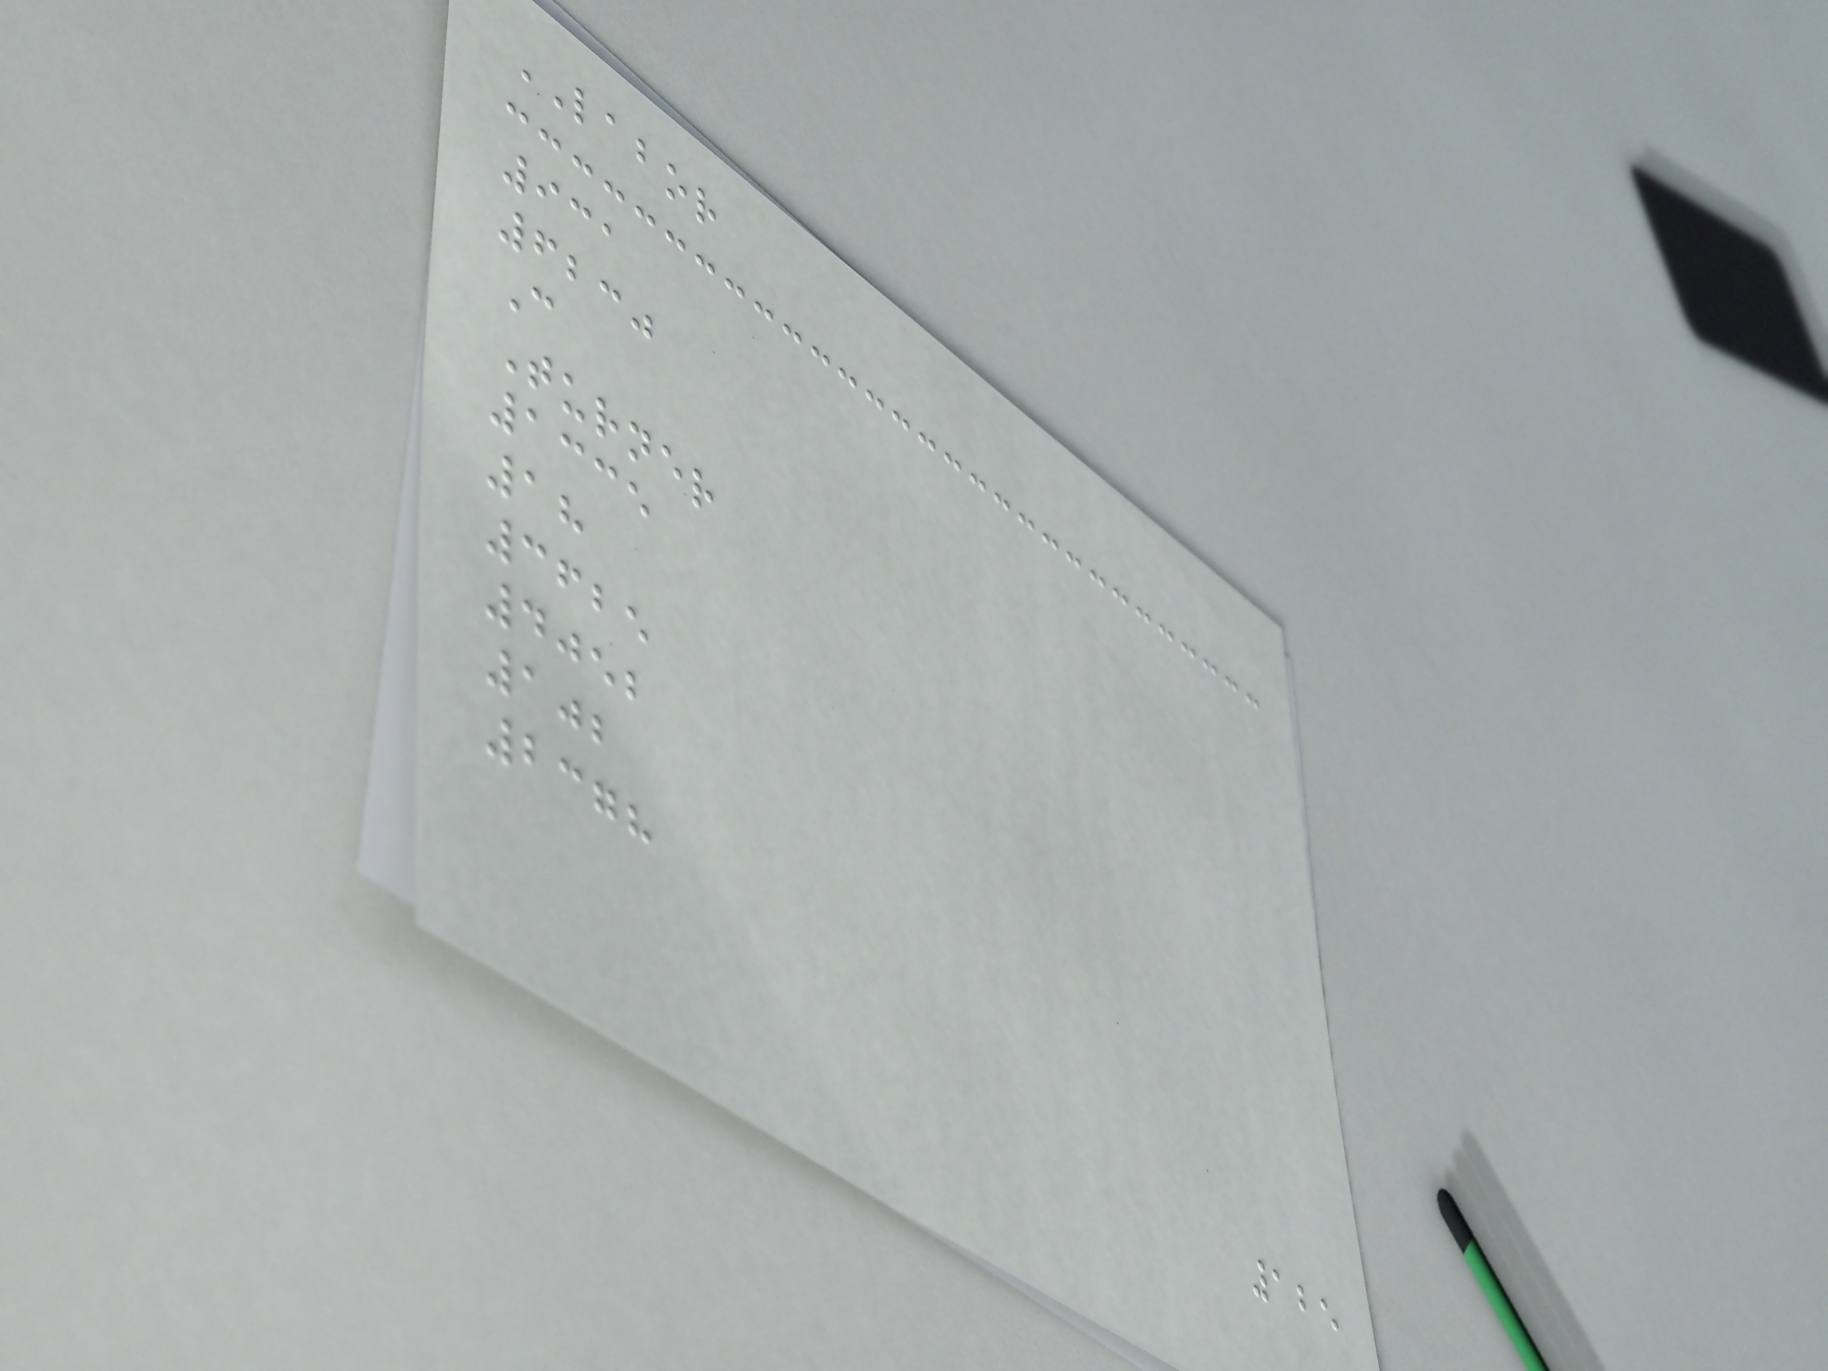LABOR
931
6230
C
Turner
1335
18
3625
4052
102
2378
125
